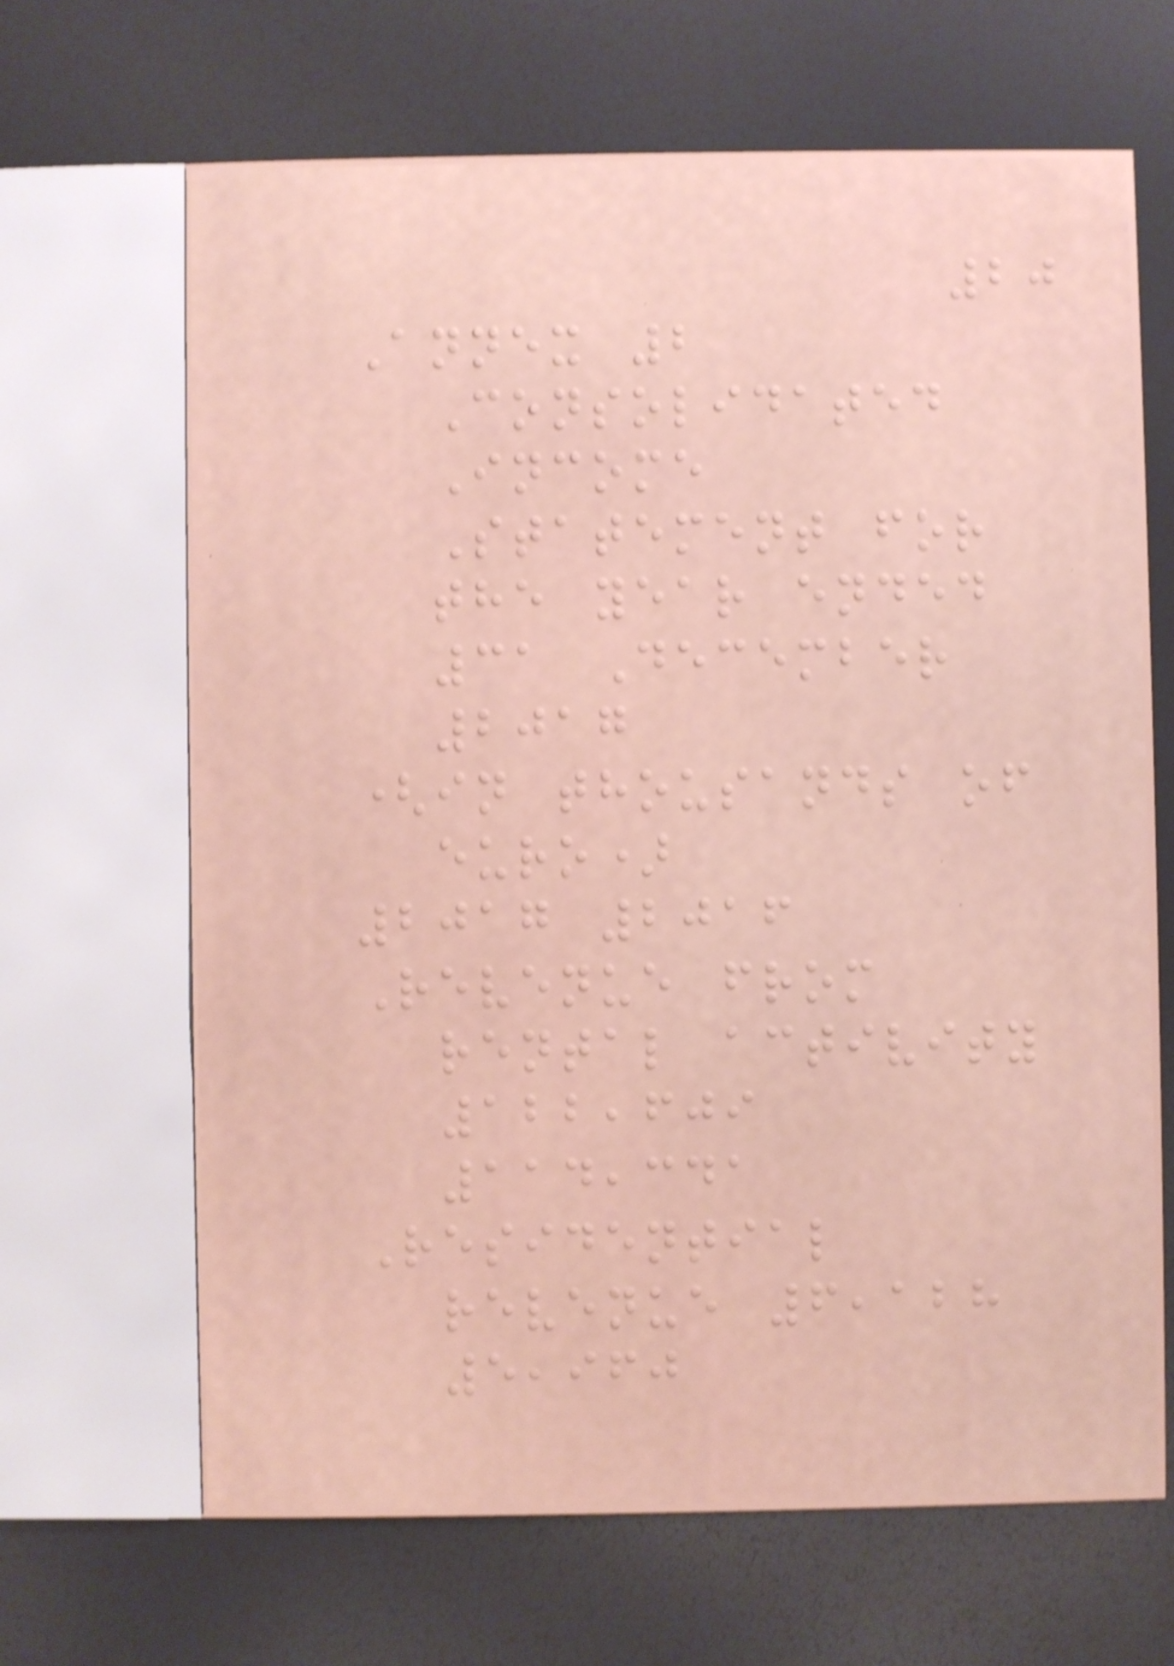20
Annex 2
Consolidated
Income
Statement for
the year ended
31 December
2017
(in thousands of
euro)
2017 2016
Revenue from
rental activity
122,609
114,341
Residential
revenue 6,128
5,960
